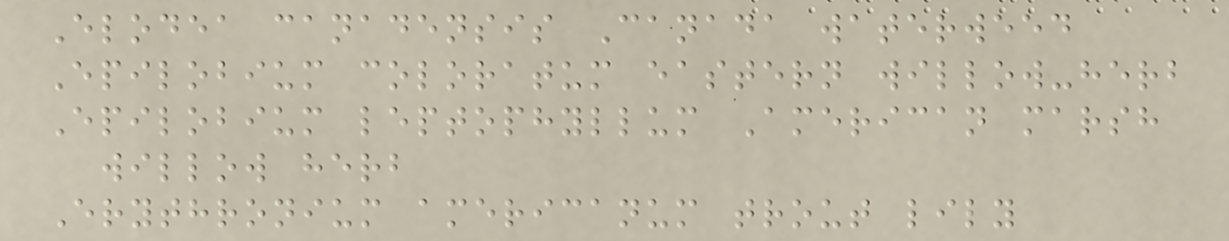Elodea canadensis Canada waterweed
Epilobium coloratum eastern willow-herb
Epilobium leptophyllum American marsh
willow herb
Erythronium americanum trout lily
